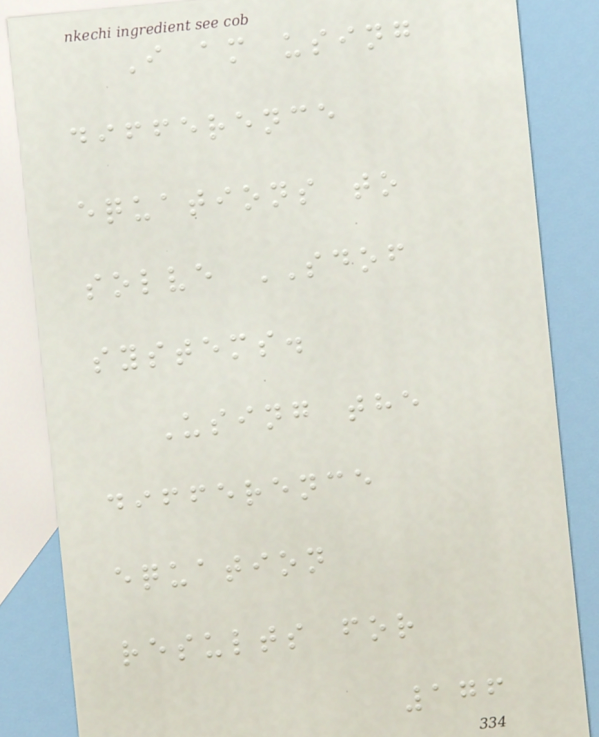I am using
difference
equations to
solve SDOF
systems.
Using the
difference
equation
results for
176
